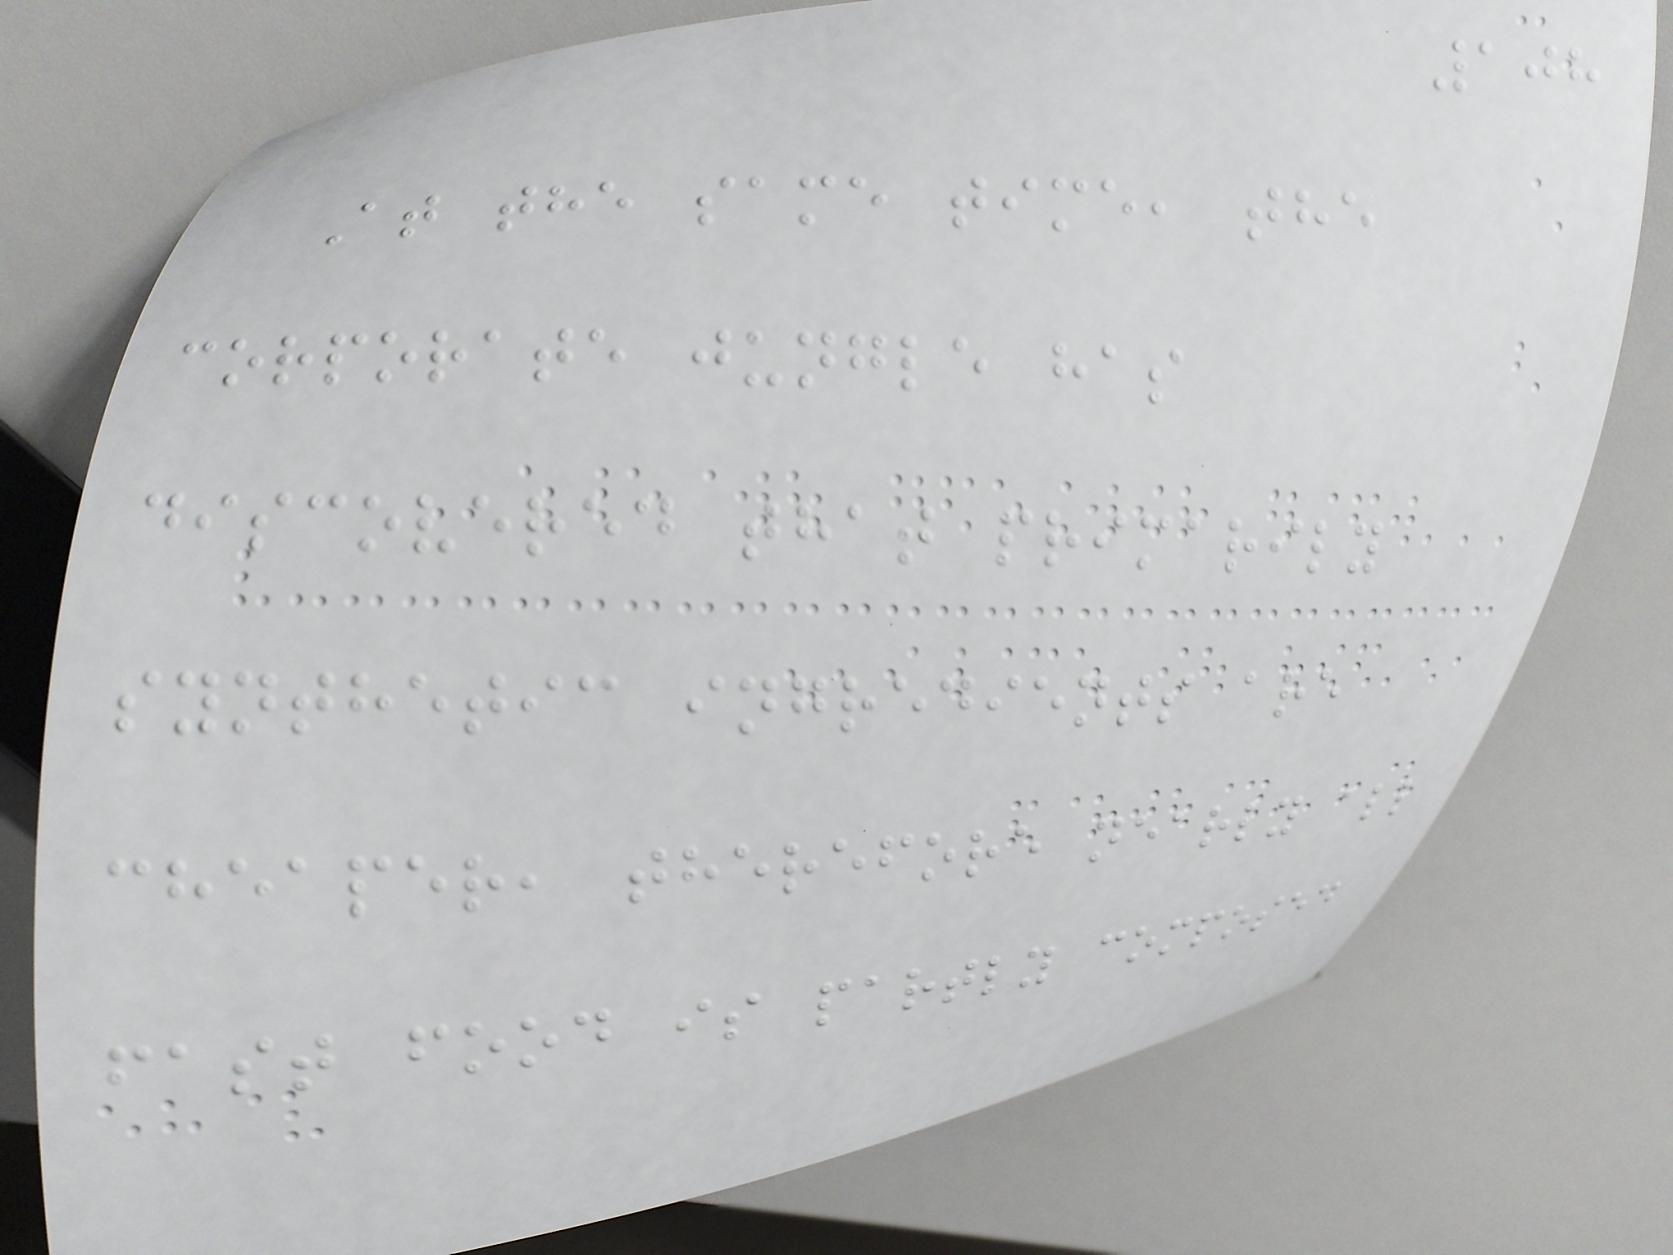108
At the same time, the
corporate jungle has
discovered that primarily
synthetic ingredients are
cheaper, therefore nearly all
fast food is partly composed
